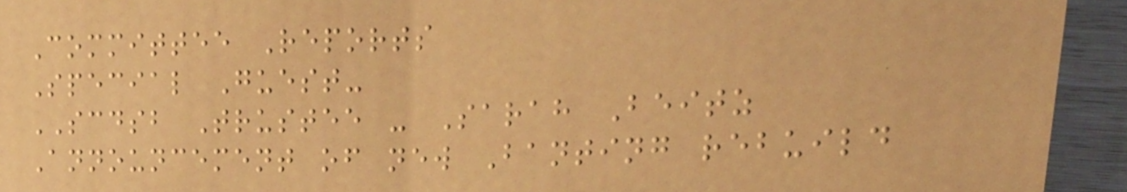Committee Reports
Special Guest-
SCDSB Trustee - Sarah Beitz
Announcement of new Banting rebuild
